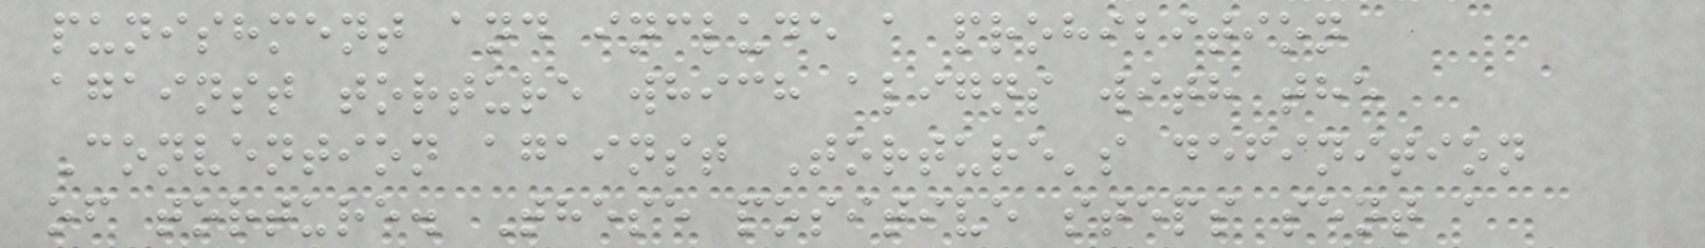punishment and include a prohibition
against torture which aligns with the
Convention against Torture's definition
of torture. These positive steps sent a
